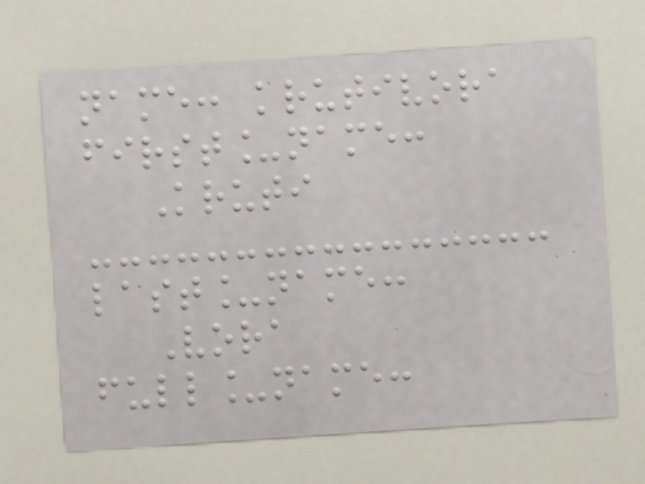name: krutivora
first_name:
Kruti
last_name:
Vora
full_name:
